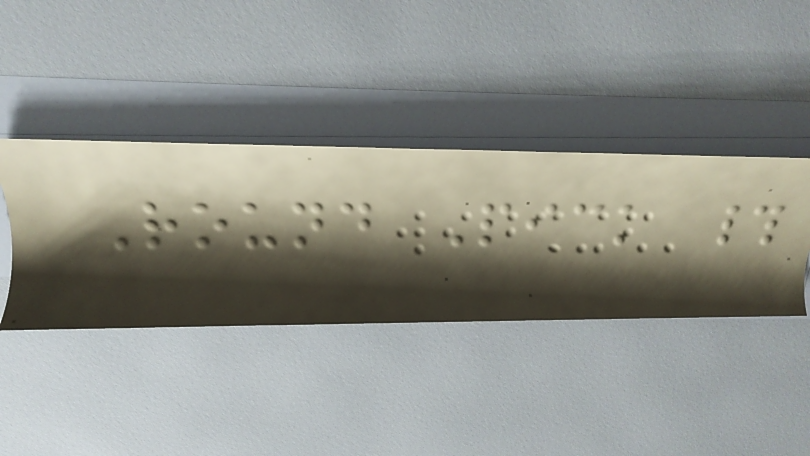Round Pick #
